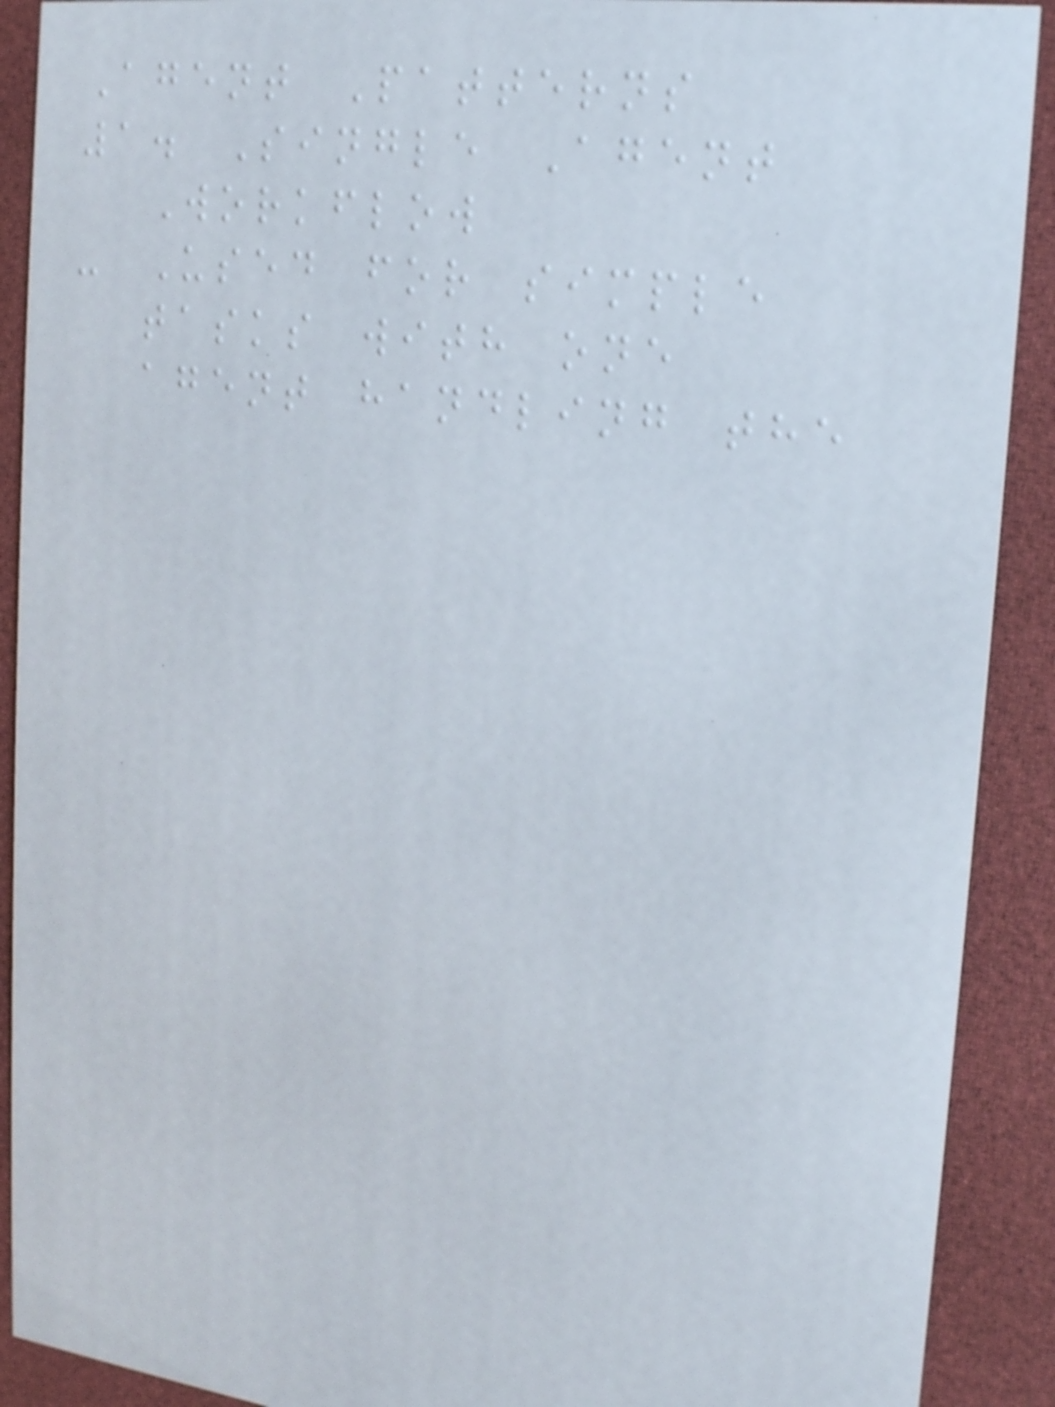Agent Patterns
1. Single Agent
Workflow
- Used for simple
tasks with one
agent handling the
